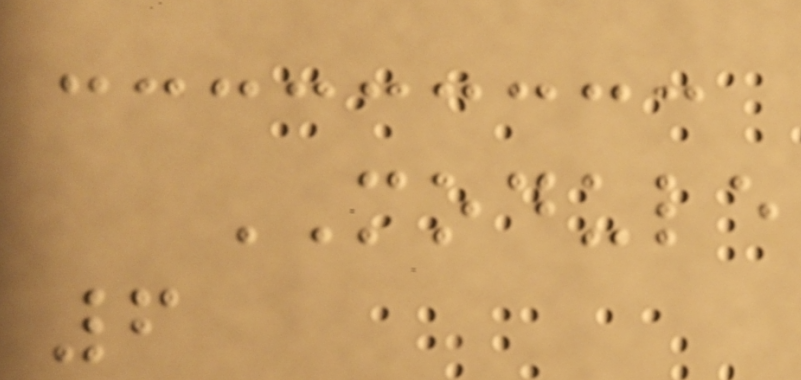MODULE
6
